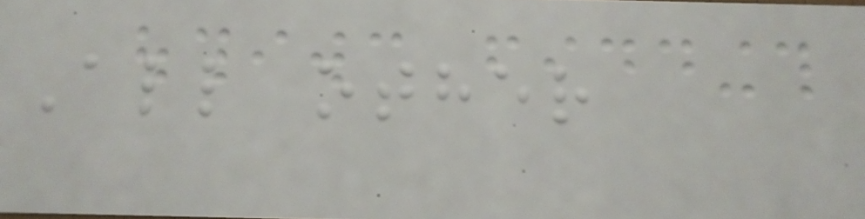All other
